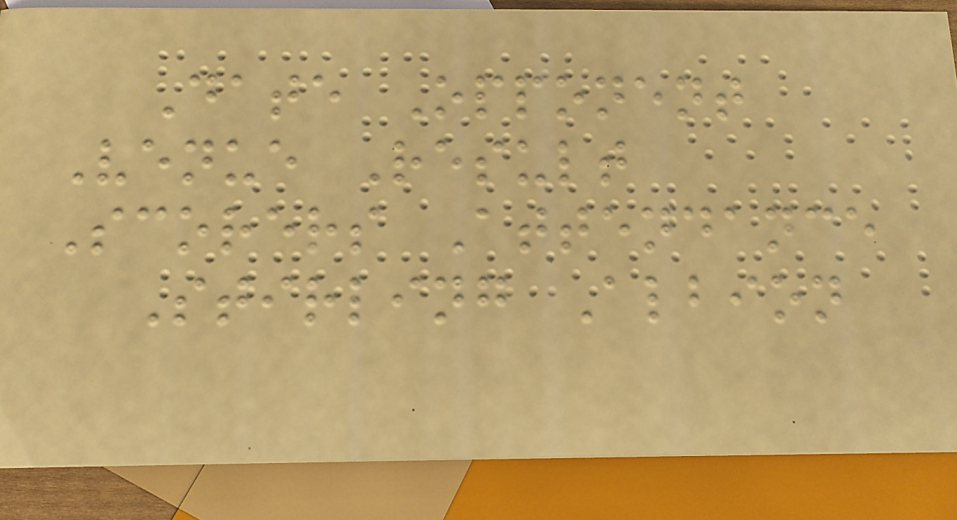Date Opponent
Venue Result
Scorers Attendance
Stirling Albion
